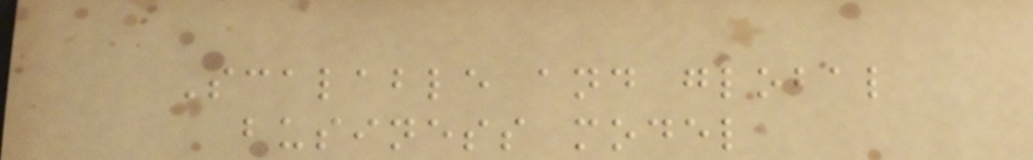Scalable and global
business model
